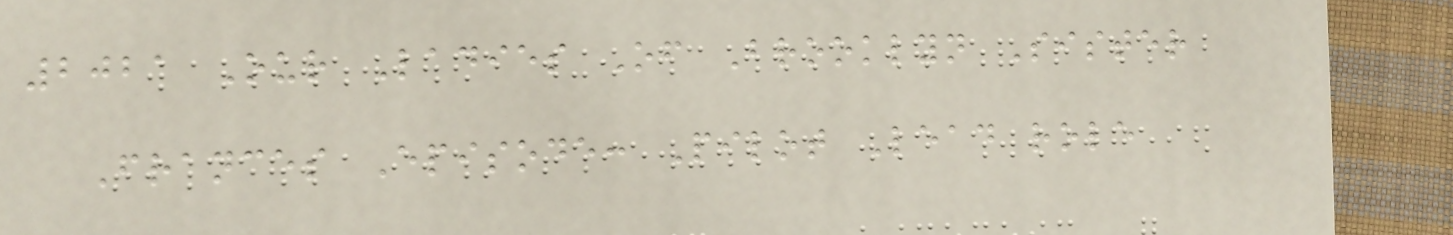2021 Our Ladies Of Brooklyn Sister
Frances Episode: Pilot Lead role
